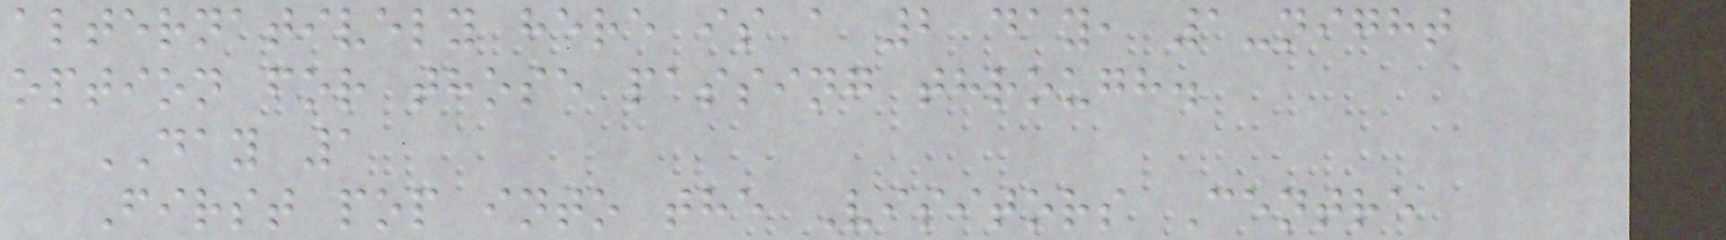alternatively here is a 2 day, 1-night
option for those passing through.
DAY 1
First pop into the Visitors Centre
